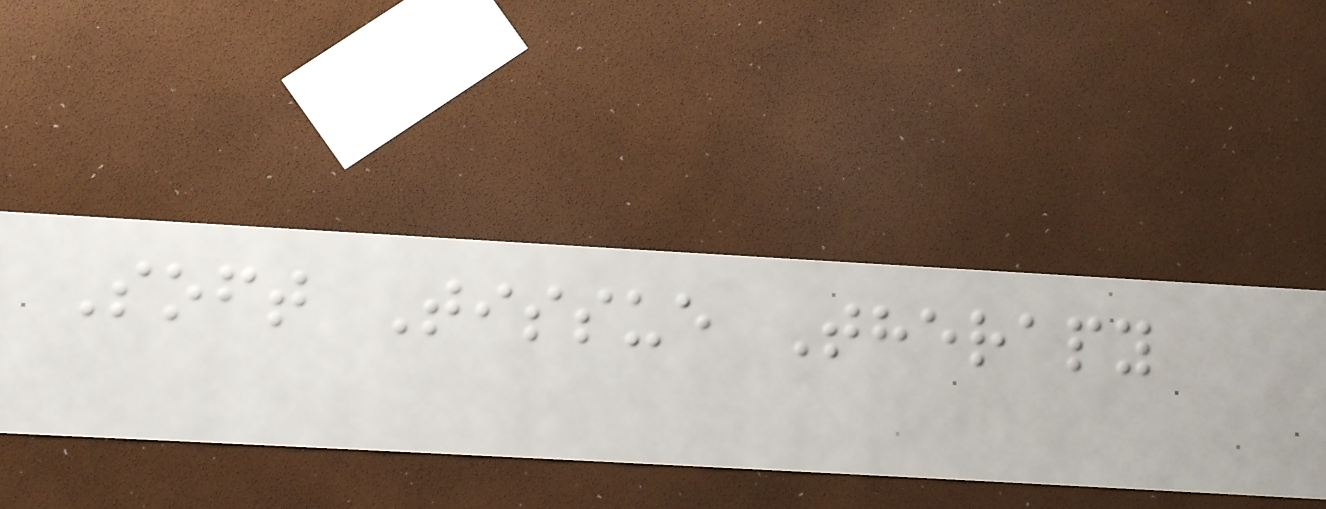Soft Tissue Therapy
